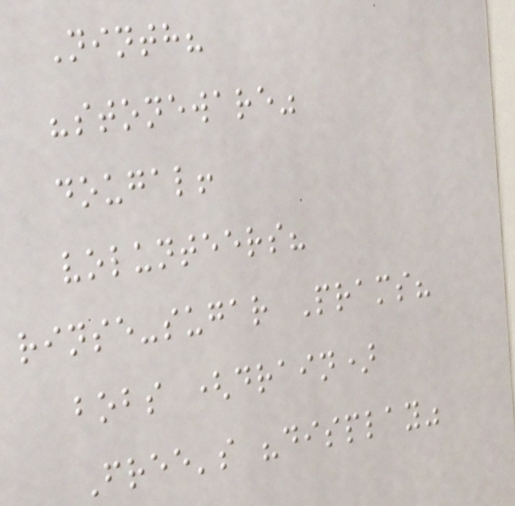Ninth?
"stoneware"
dougal!
volunteers?
rinse-sugar Prams?
bobs (drain)
Free's "display"
